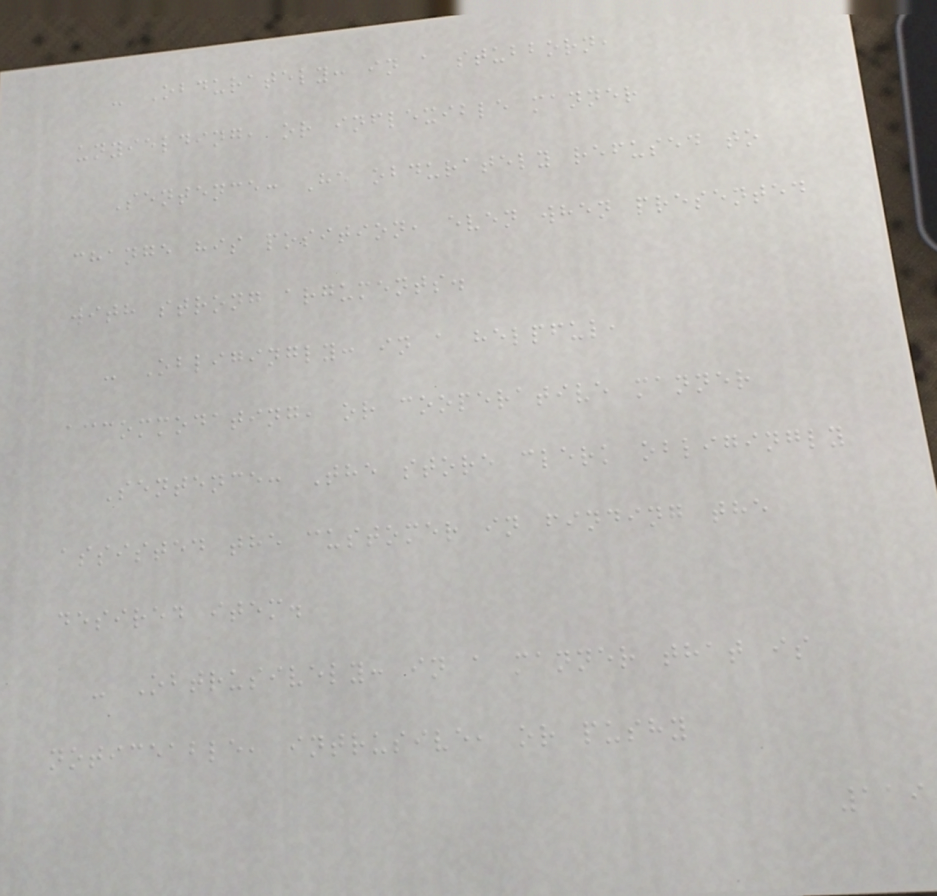- Obdurately: in a stubborn,
unyielding, or inflexible manner
Sentence: He obdurately refused to
change his position, even when presented
with strong arguments.
- Obligingly: in a helpful,
accommodating, or cooperative manner
Sentence: The store clerk obligingly
assisted the customer in finding the
desired item.
- Obtrusively: in a manner that is
noticeable, intrusive, or pushy
119
